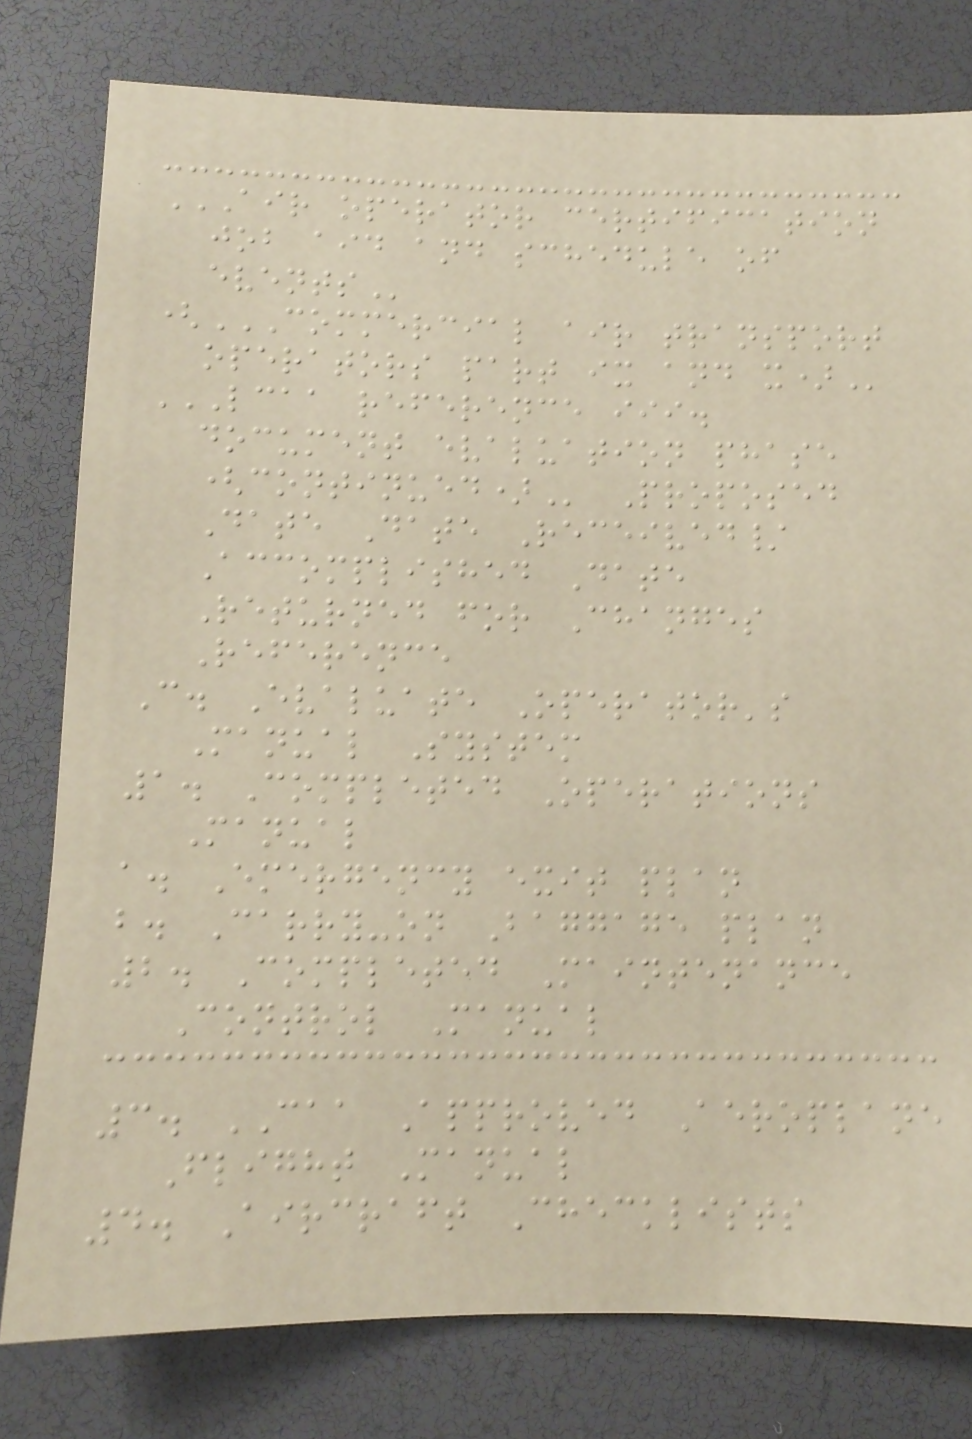AIR OPERATOR CERTIFICATION
JOB AID AND SCHEDULE OF
EVENTS
(COMMERCIAL AIR TRANSPORT
OPERATORS PART IX AND X)
LCAA REFERENCE III.
DOCUMENT EVALUATION PHASE
(CONTINUED) Proposed
Date Date Received/
Accomplished Date
Returned for Changes
Reference
C. Evaluate Operator's
Manual System
1. Completed Operations
Manual
a. Emergency exit plan
b. Carry-on Baggage plan
2. Completed Maintenance
Control Manual
3. CAA Approved Aeroplane
Flight Manual
4. Aircraft Checklists
